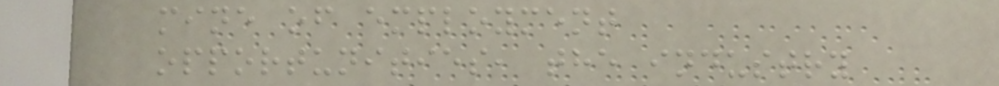mine of employment
opportunities, the industry
